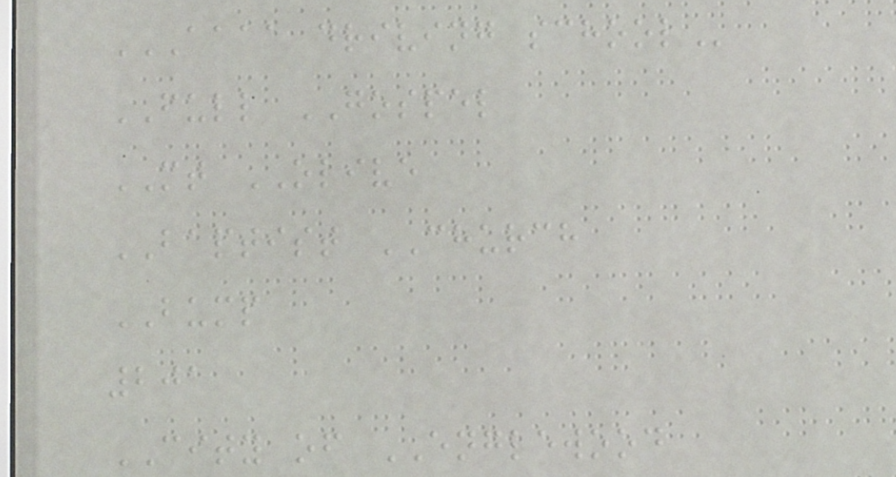AAAA DRIVING SCHOOL
FULL GOSPEL
MT OLIVE
BAPTIST CHURCH
BUMP
201
CITY of ENGLEWOOD
